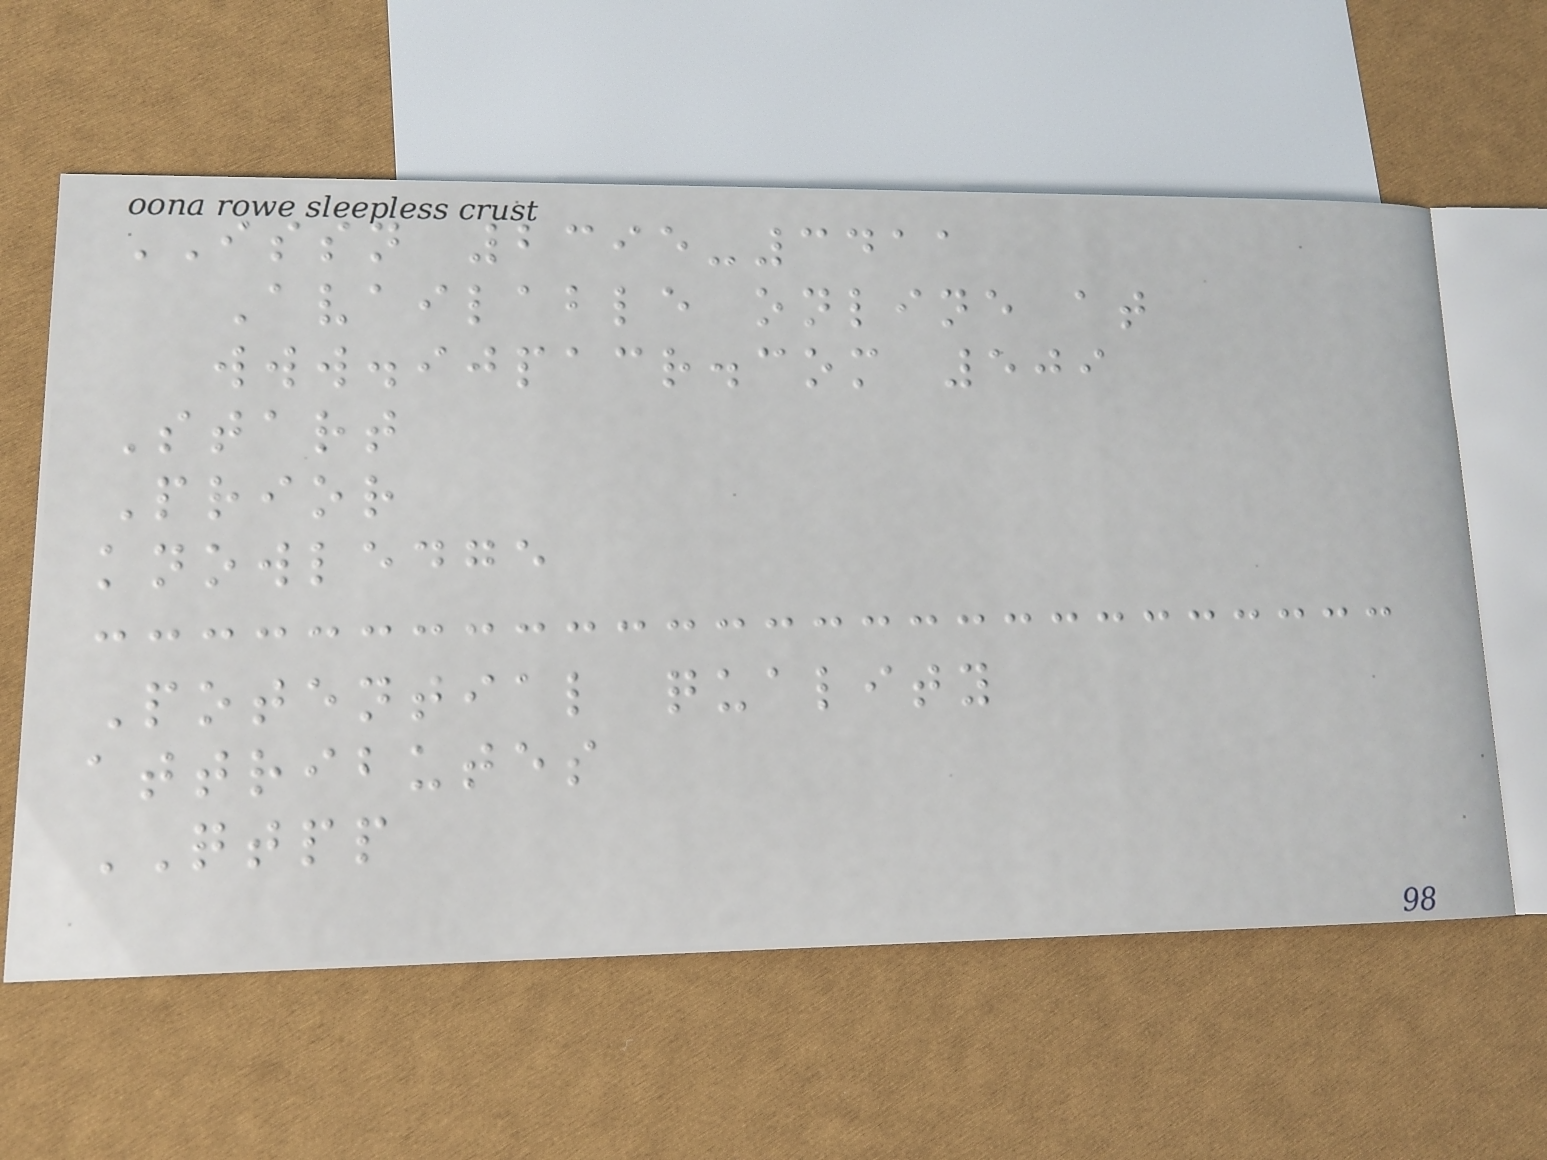ISSN 2395-3411
Available online at
www.ijpacr.com 509
Start
Prior
knowledge
Potential quality
attributes
QTPP
